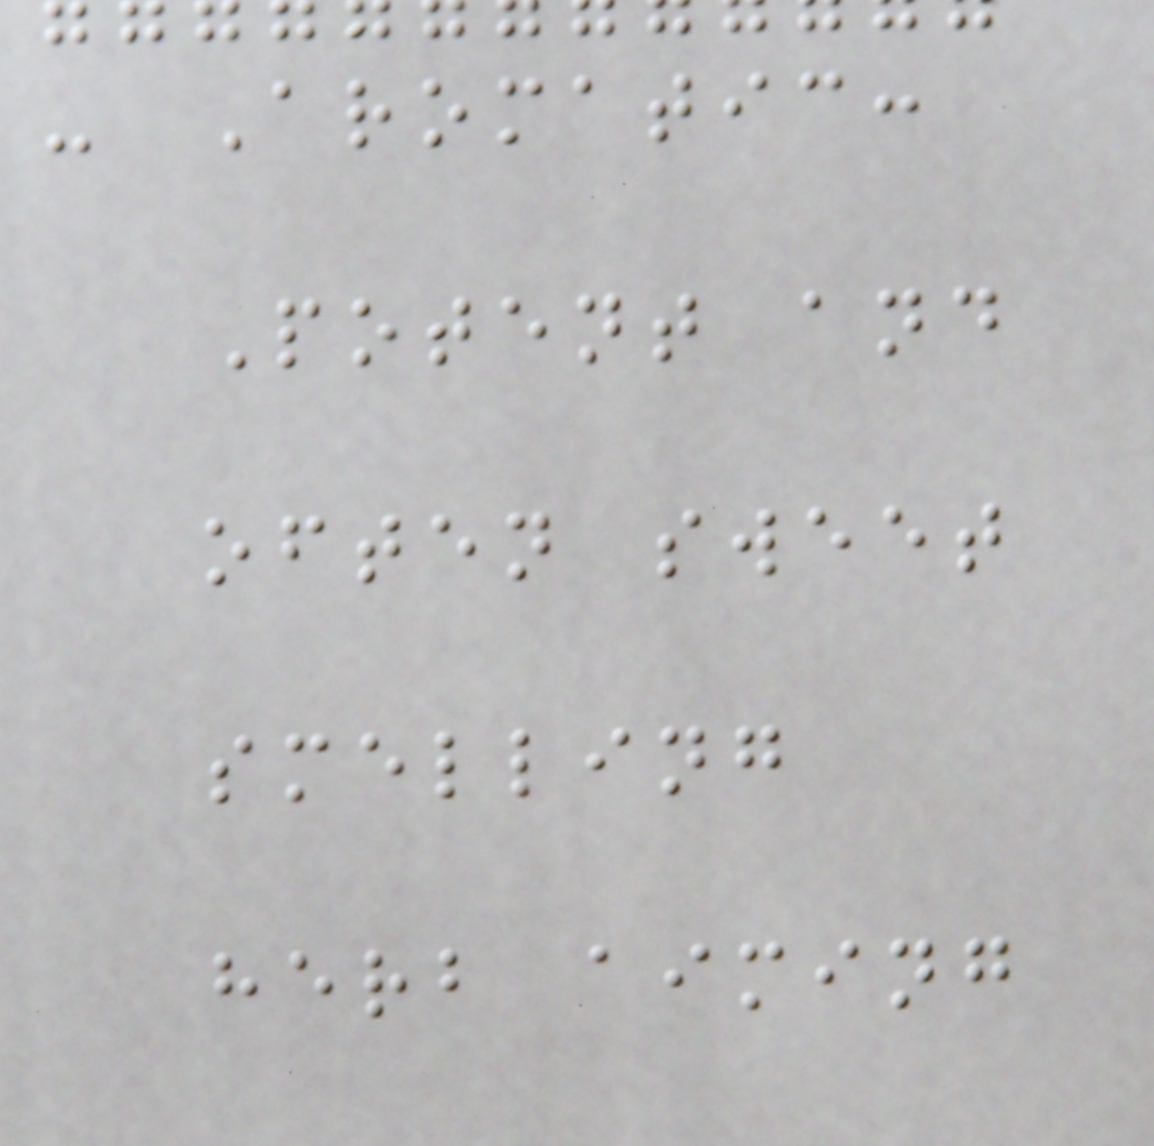- Aromatic:
Potent and
often sweet
smelling
herb aiming
